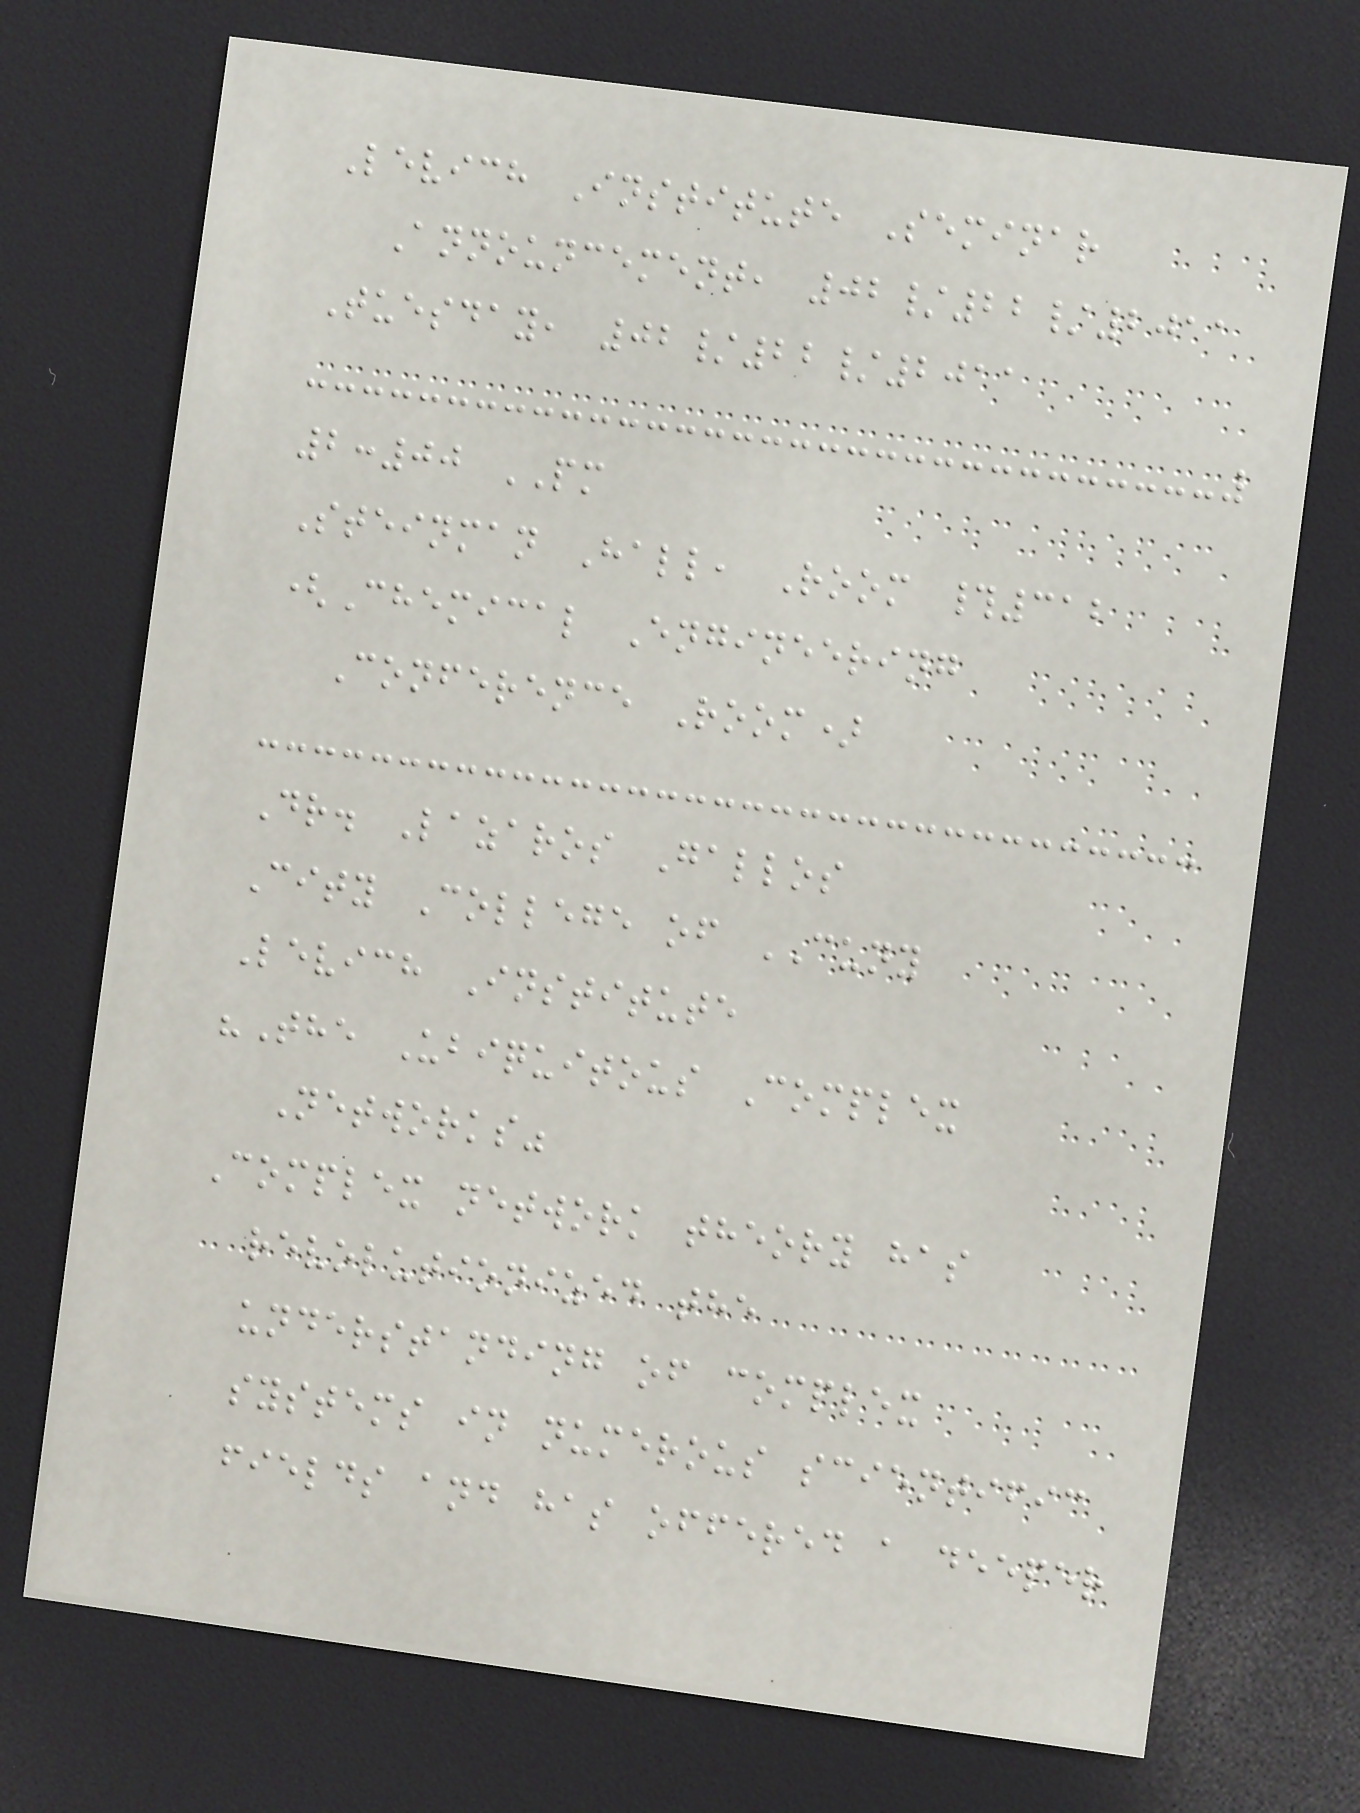Levich Institute Seminar
Announcement, 02/22/2011
Tuesday, 02/22/2011
2:00 PM
Steinman Hall, Room #312
(Chemical Engineering
Conference Room)
Dr. Lazaros Gallos
City College of CUNY
Levich Institute
"The Ubiquitous Complex
Networks"
Complex network theory has
revolutionized the
understanding of complex
systems in numerous scientific
fields and has offered a deeper
